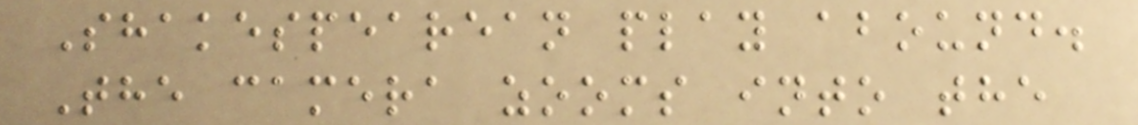Shakespearean play abound.
The camera zooms into the
